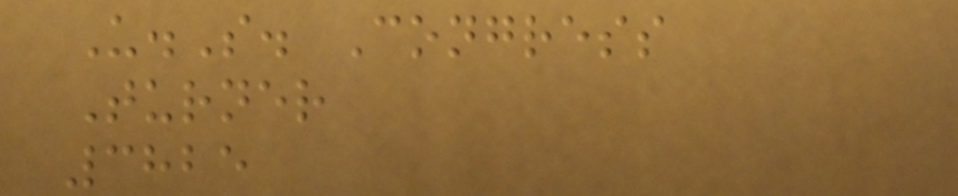U.S. Congress
Turner
3825
